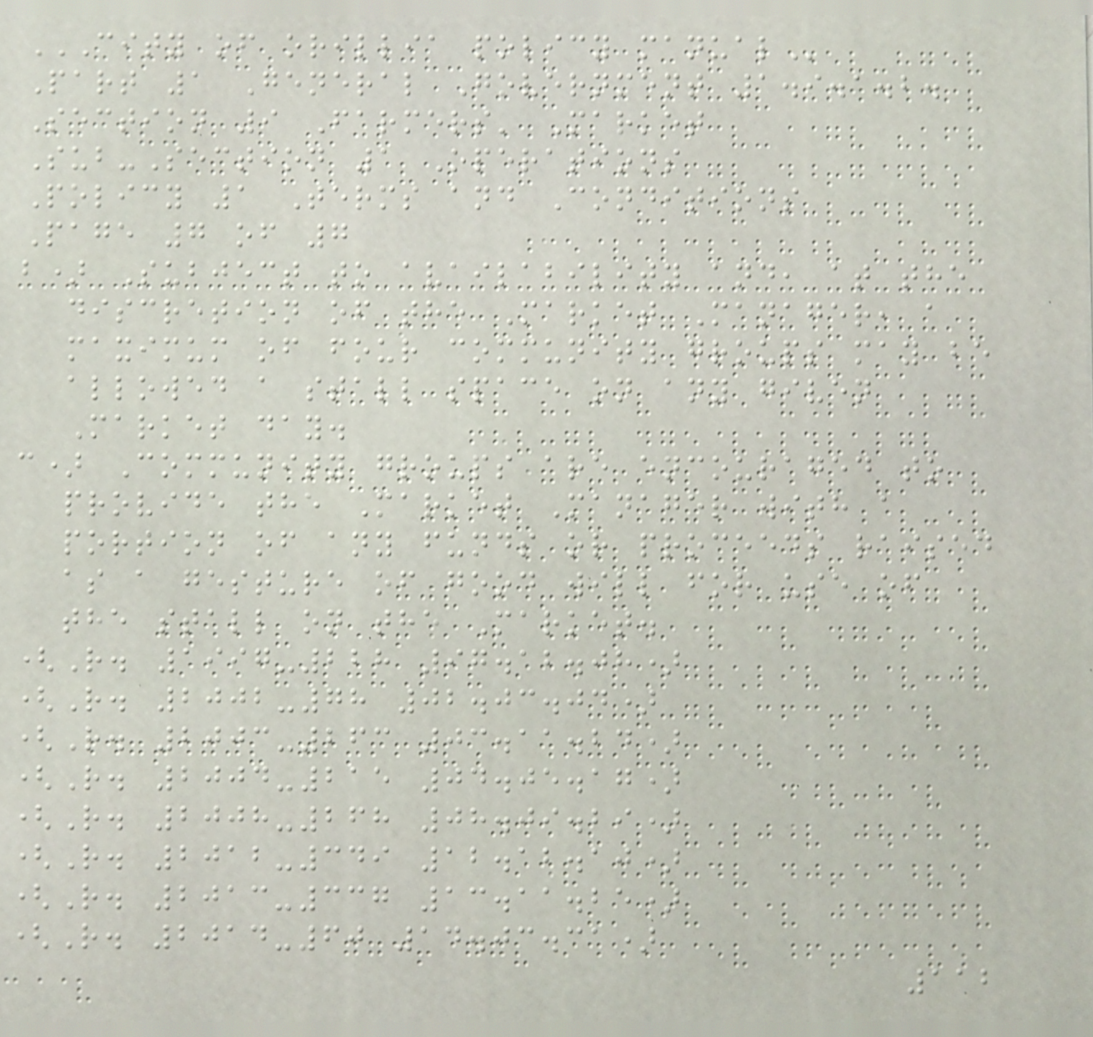CITY OF ORILLIA POLICY MANUAL
Part 1 General Government 1.9.1.2.
Section 9 Farmers' Market
Sub-Section 1 Operations
Policy 1 Terms and Conditions
Page 7 of 7
b) Subject to availability and, at the
discretion of the Market Manager, a
maximum of four community groups may be
allowed a stall space on any given
Market day.
c) Community groups are encouraged to
provide the Market Manager with a
portion of any funds or proceeds raised
as a gesture of good will for use of
the stall on the Market.
(R. 1997-228 97.12.08)
(R. 2002-78 02.03.04)
(R. 2003-263 03.11.24)
(R. 2004-215 04.05.17)
(R. 2008-268 08.09.29)
(R. 2012-349 12.12.10)
(R. 2013-337 13.11.25)
(R. 2014-60 14.03.31)
112
